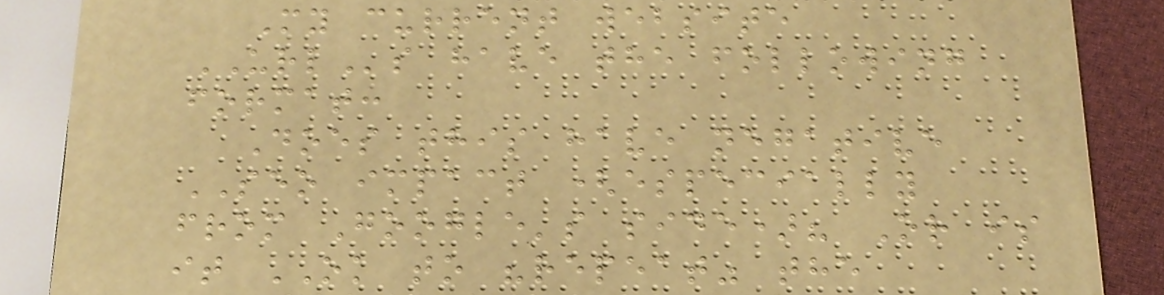My current website
URLs have the following
format:
Does this have negative
SEO impact (especially
from Google's side)? Or is
it OK to "repeat" the
